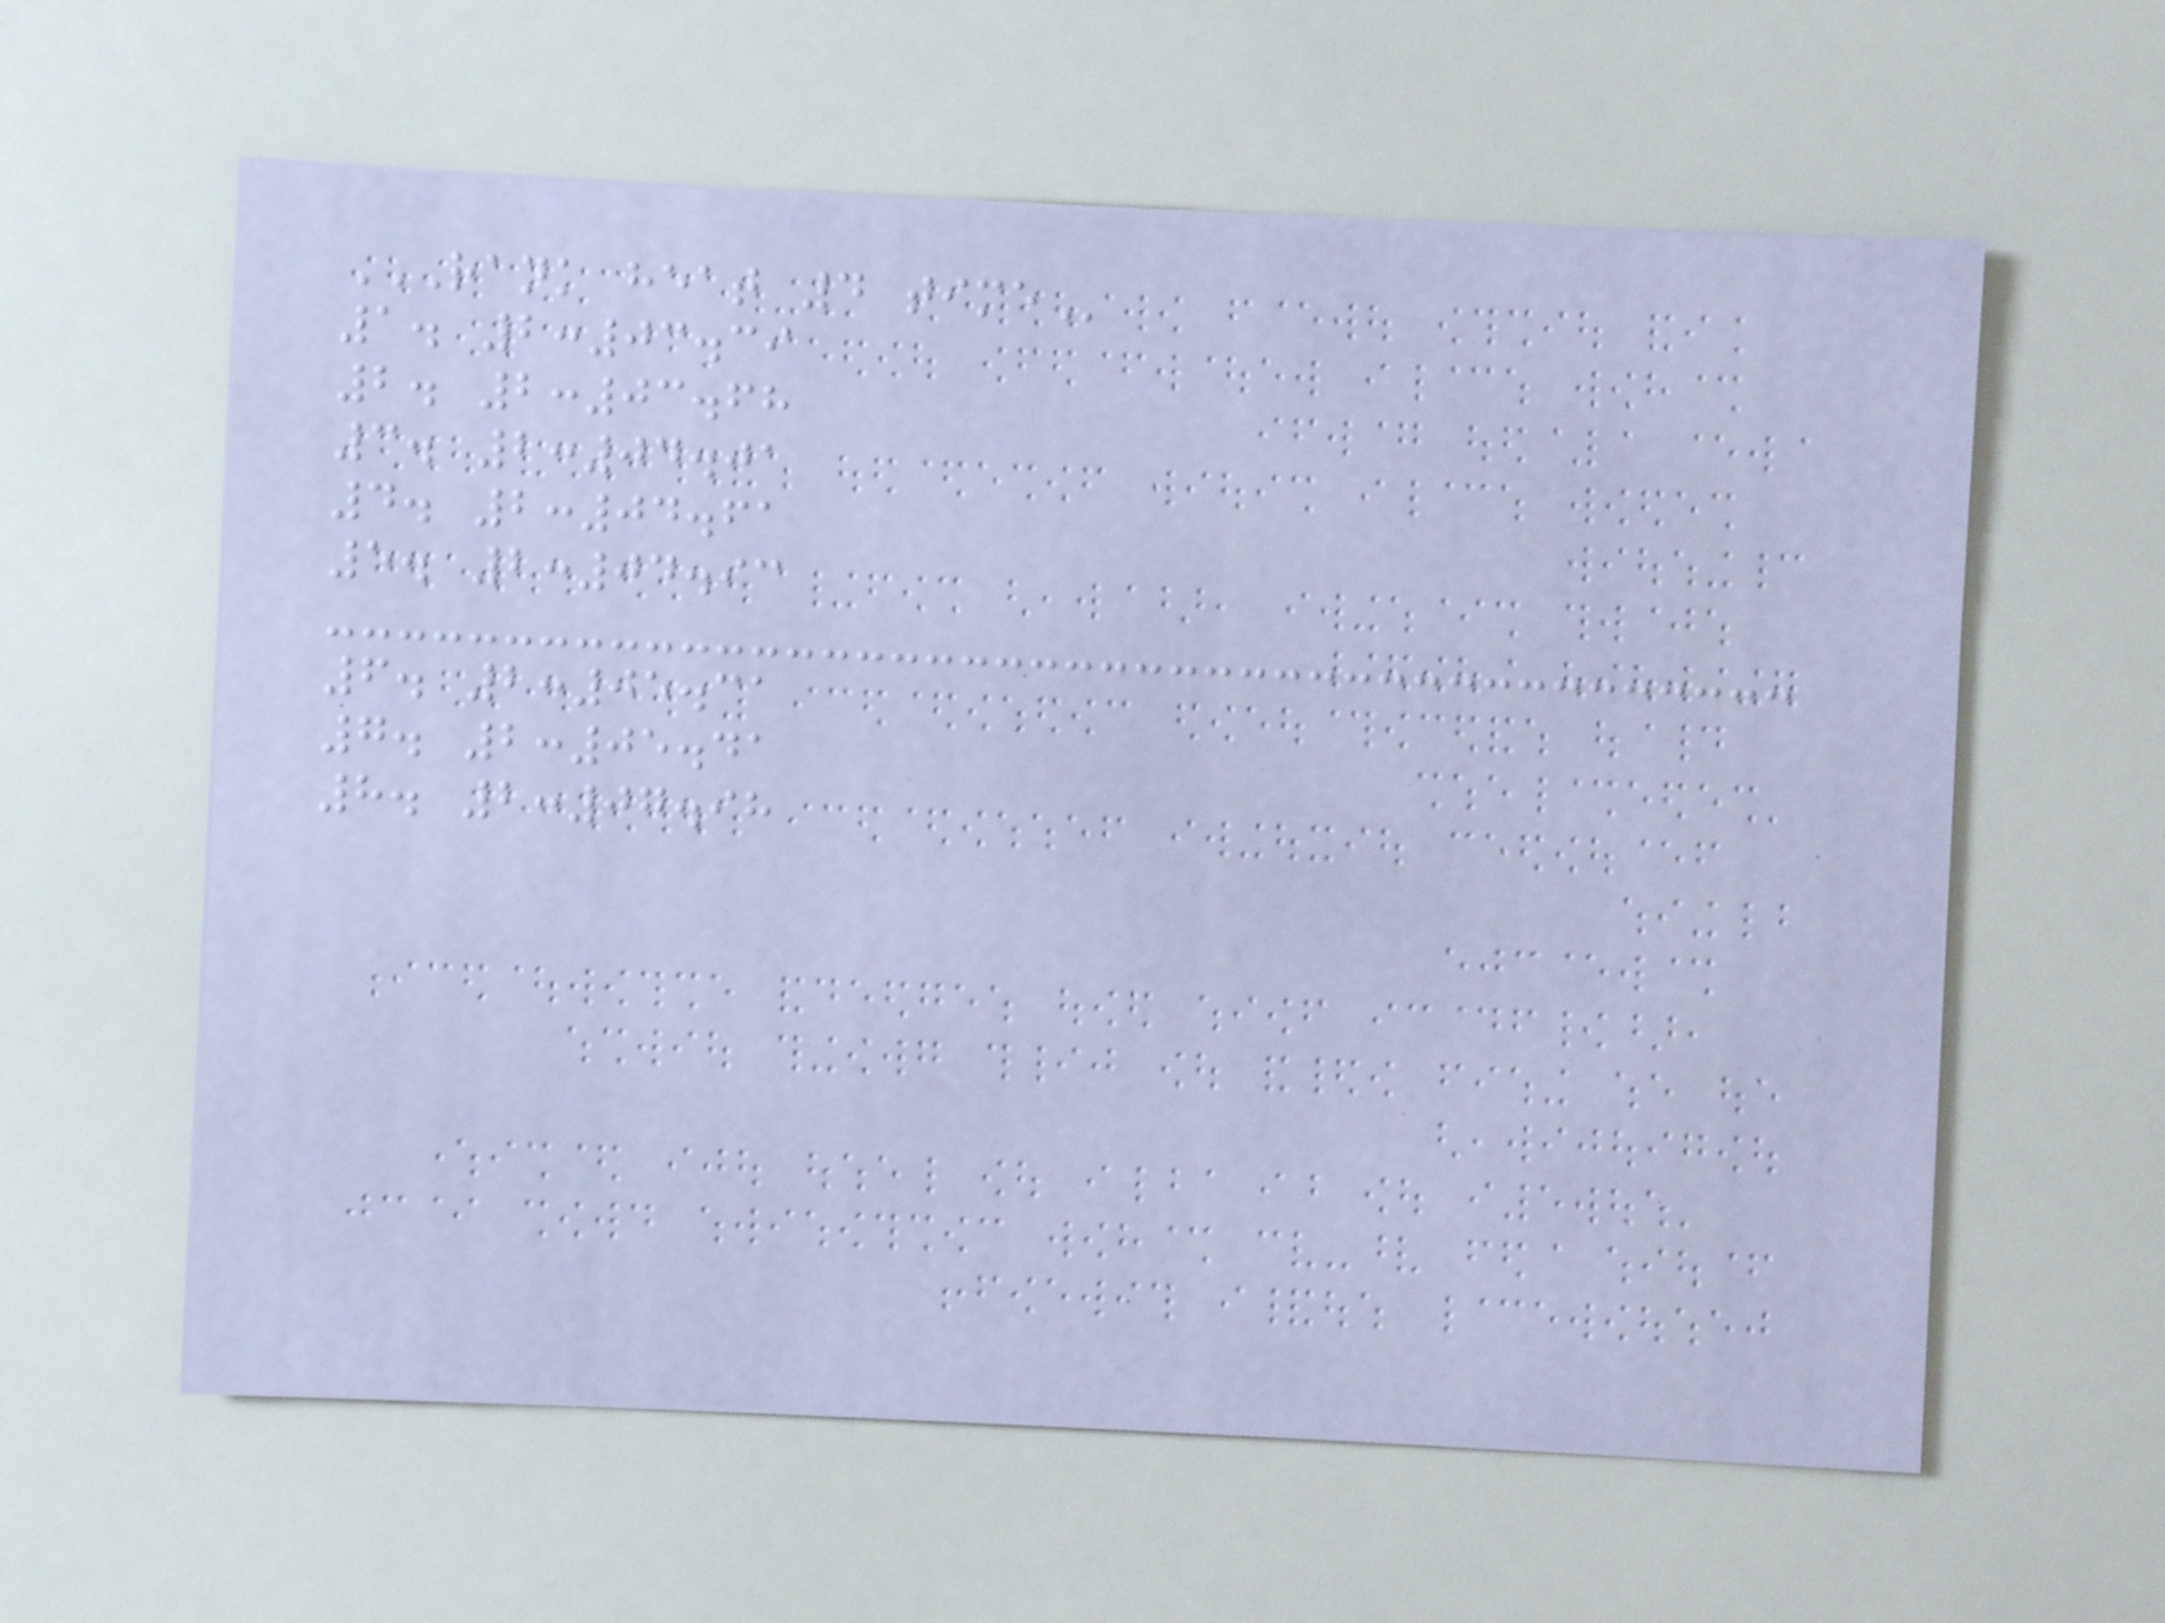RANK HEAT 4 TIME
1. 2:03.39
2. 2:03.68
3. 2:04.01
4. 2:04.61
5. 2:04.93
6. 2:05.31
7. 2:05.41
8. 2:07.98
